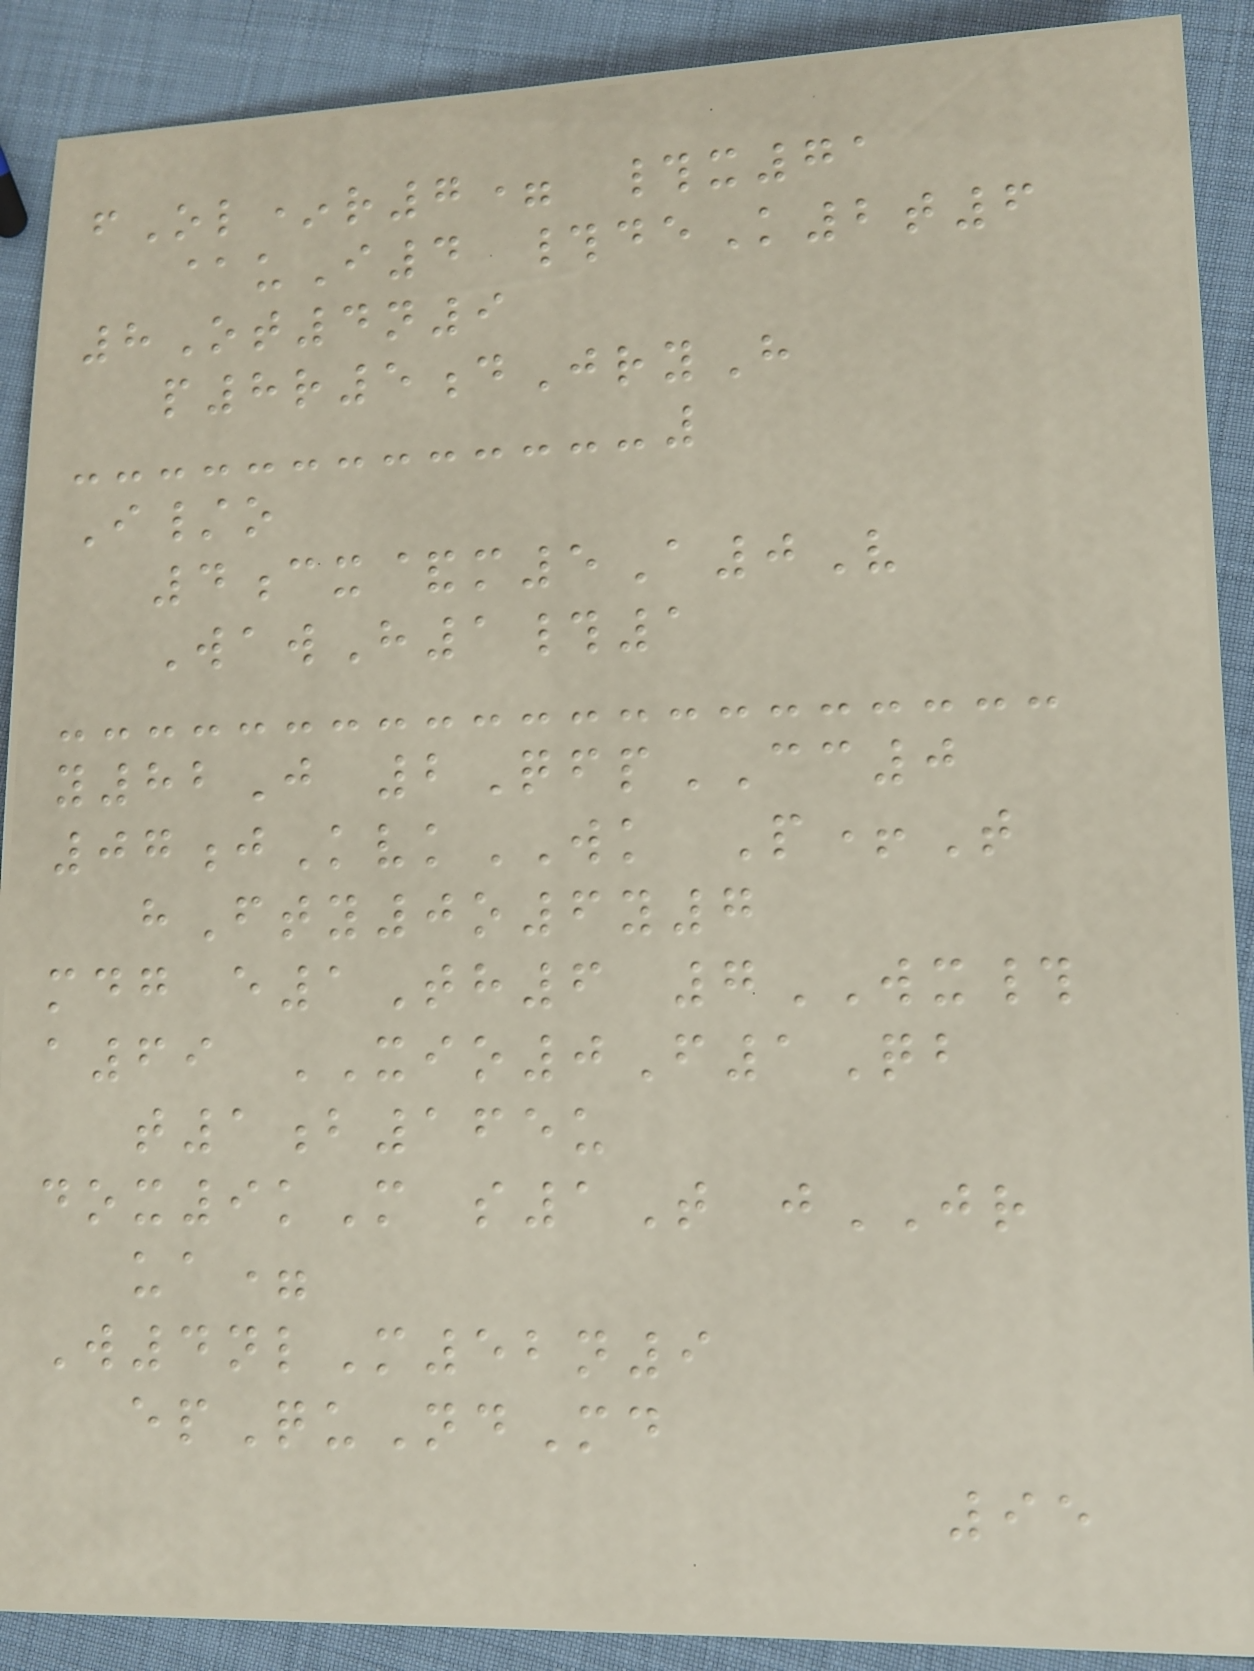fOl*r7= #x71
@uI4 #deK2t6
8Ot4n9
p8r5dJryH
I/o
4cx&m5A0V
WawH1#1
y82J 2QfpCC0
07jKvkWK P+T
hFty0o6y7
mdg e1Th6 7WX#
a69 XIO0F1Qb
t1b165u
dox9kM s1T jJR
ua=
W4nlM52n9
epQuNdMd
95
